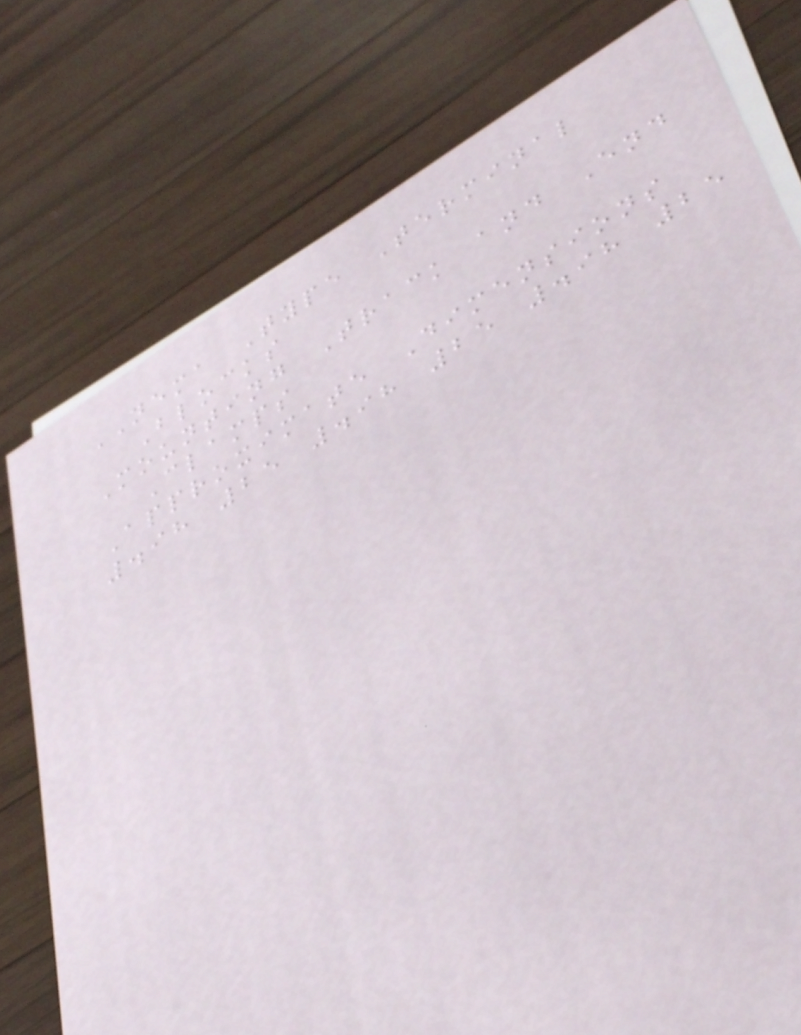NEMA Type Terminal
Blocks
Mounting Track and End
Clamps
Approximate Dimensions
.98 25 .98 25 .98 25
